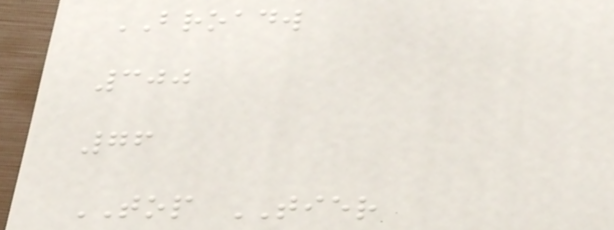BROADW
300
76
TOP TIER
